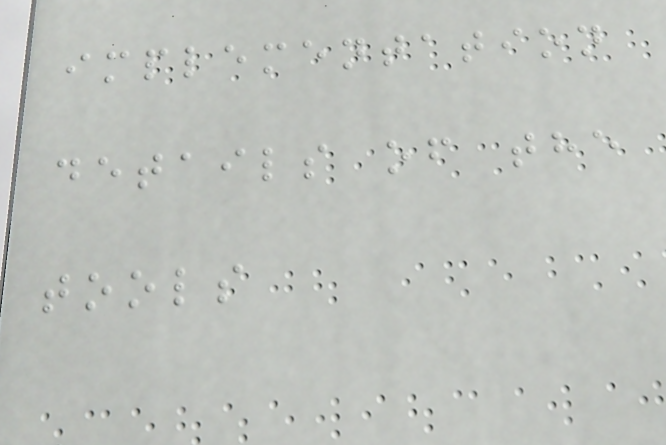implementation
details of the
tools
